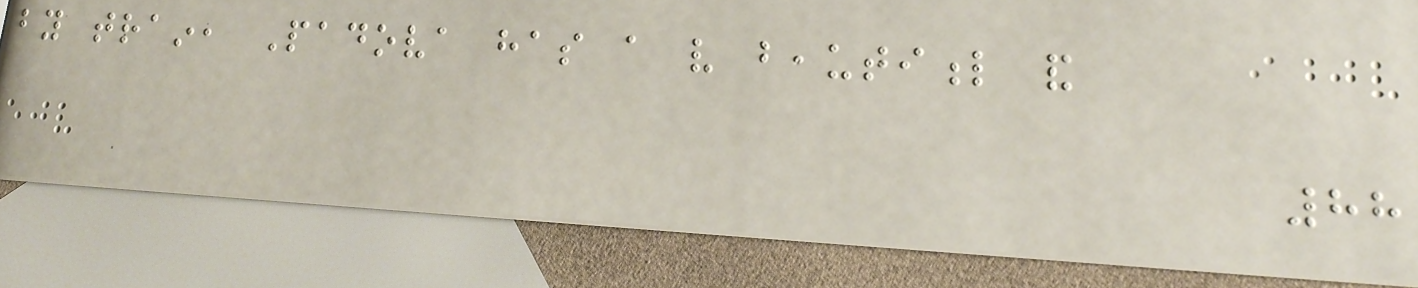by train, Padova has a very beautiful and
88
